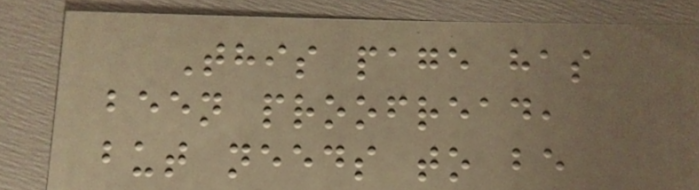This page has
been proofread,
but needs to be
